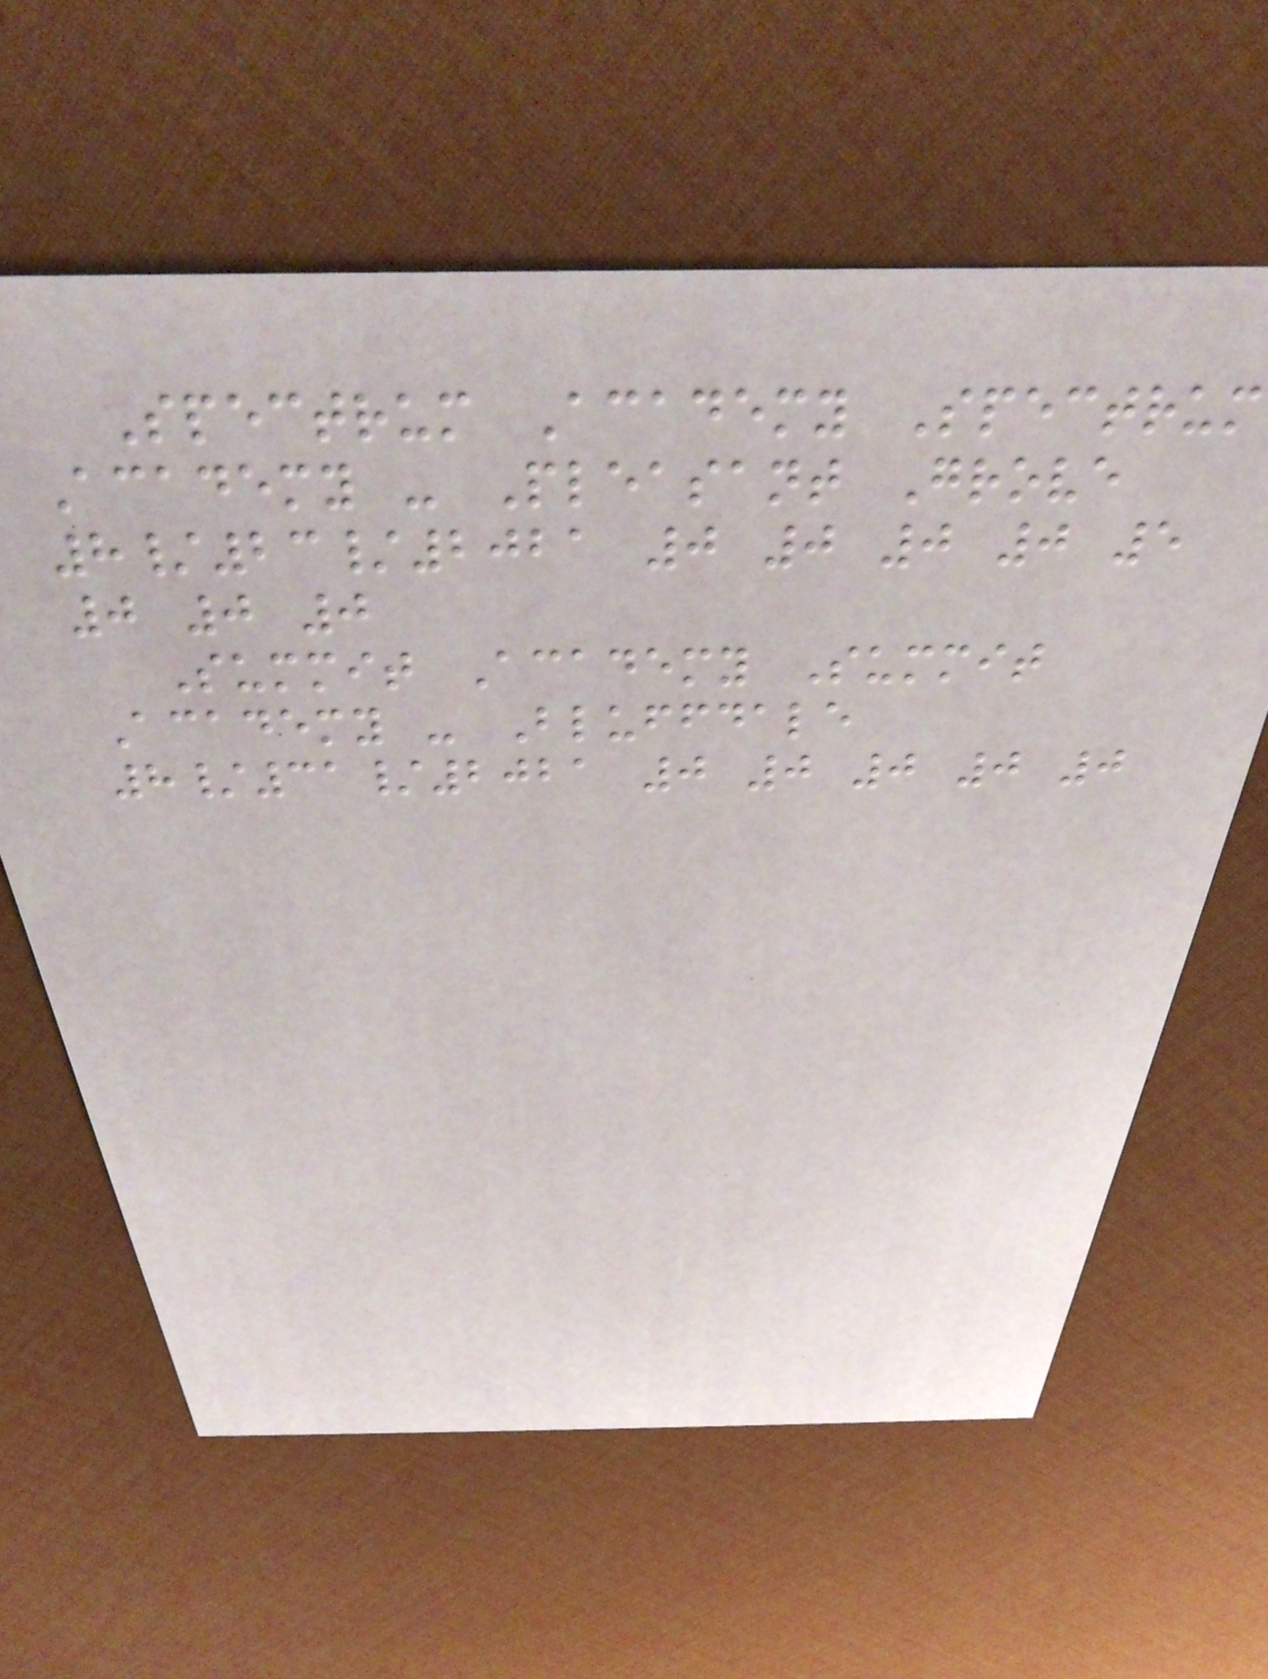Spectrum Academy Spectrum
Academy - Pleasant Grove
8/23/2021 0 0 0 0 5
0 0 0
Summit Academy Summit
Academy - Bluffdale
8/31/2021 0 0 0 0 0
